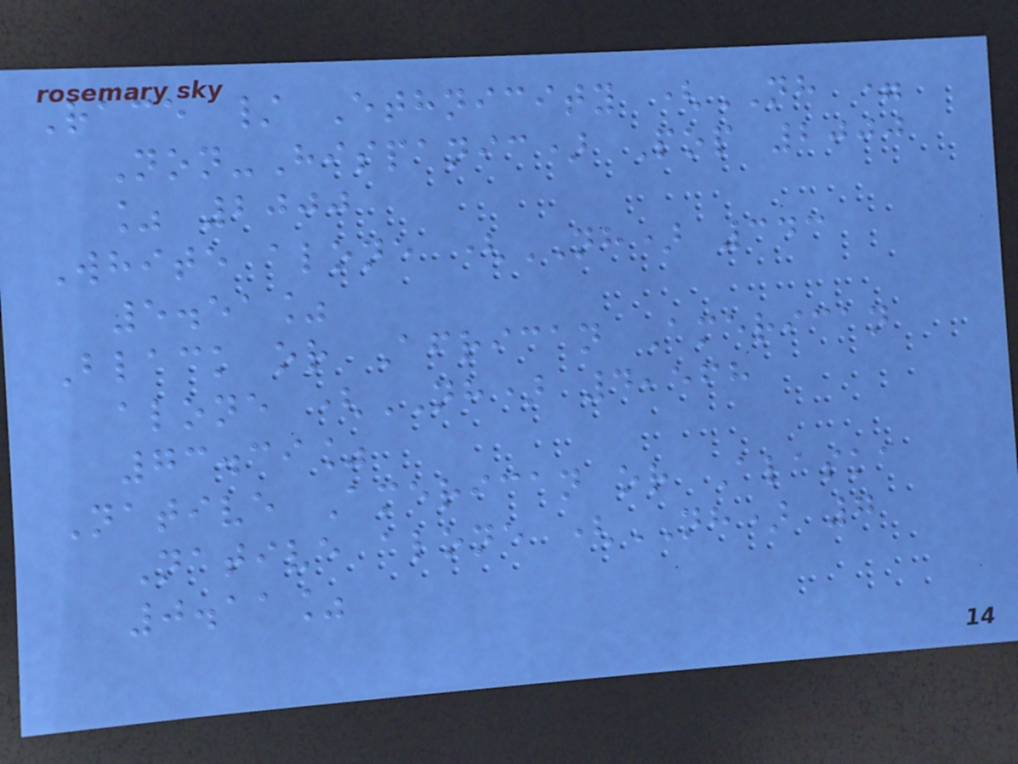Race / Ethnicity (NH =
Non-Hispanic) Pop 2000
% 2000
White alone (NH) 343
5.51%
Black or African American
alone (NH) 4,568
73.39%
Native American or Alaska
Native alone (NH) 7
0.11%
